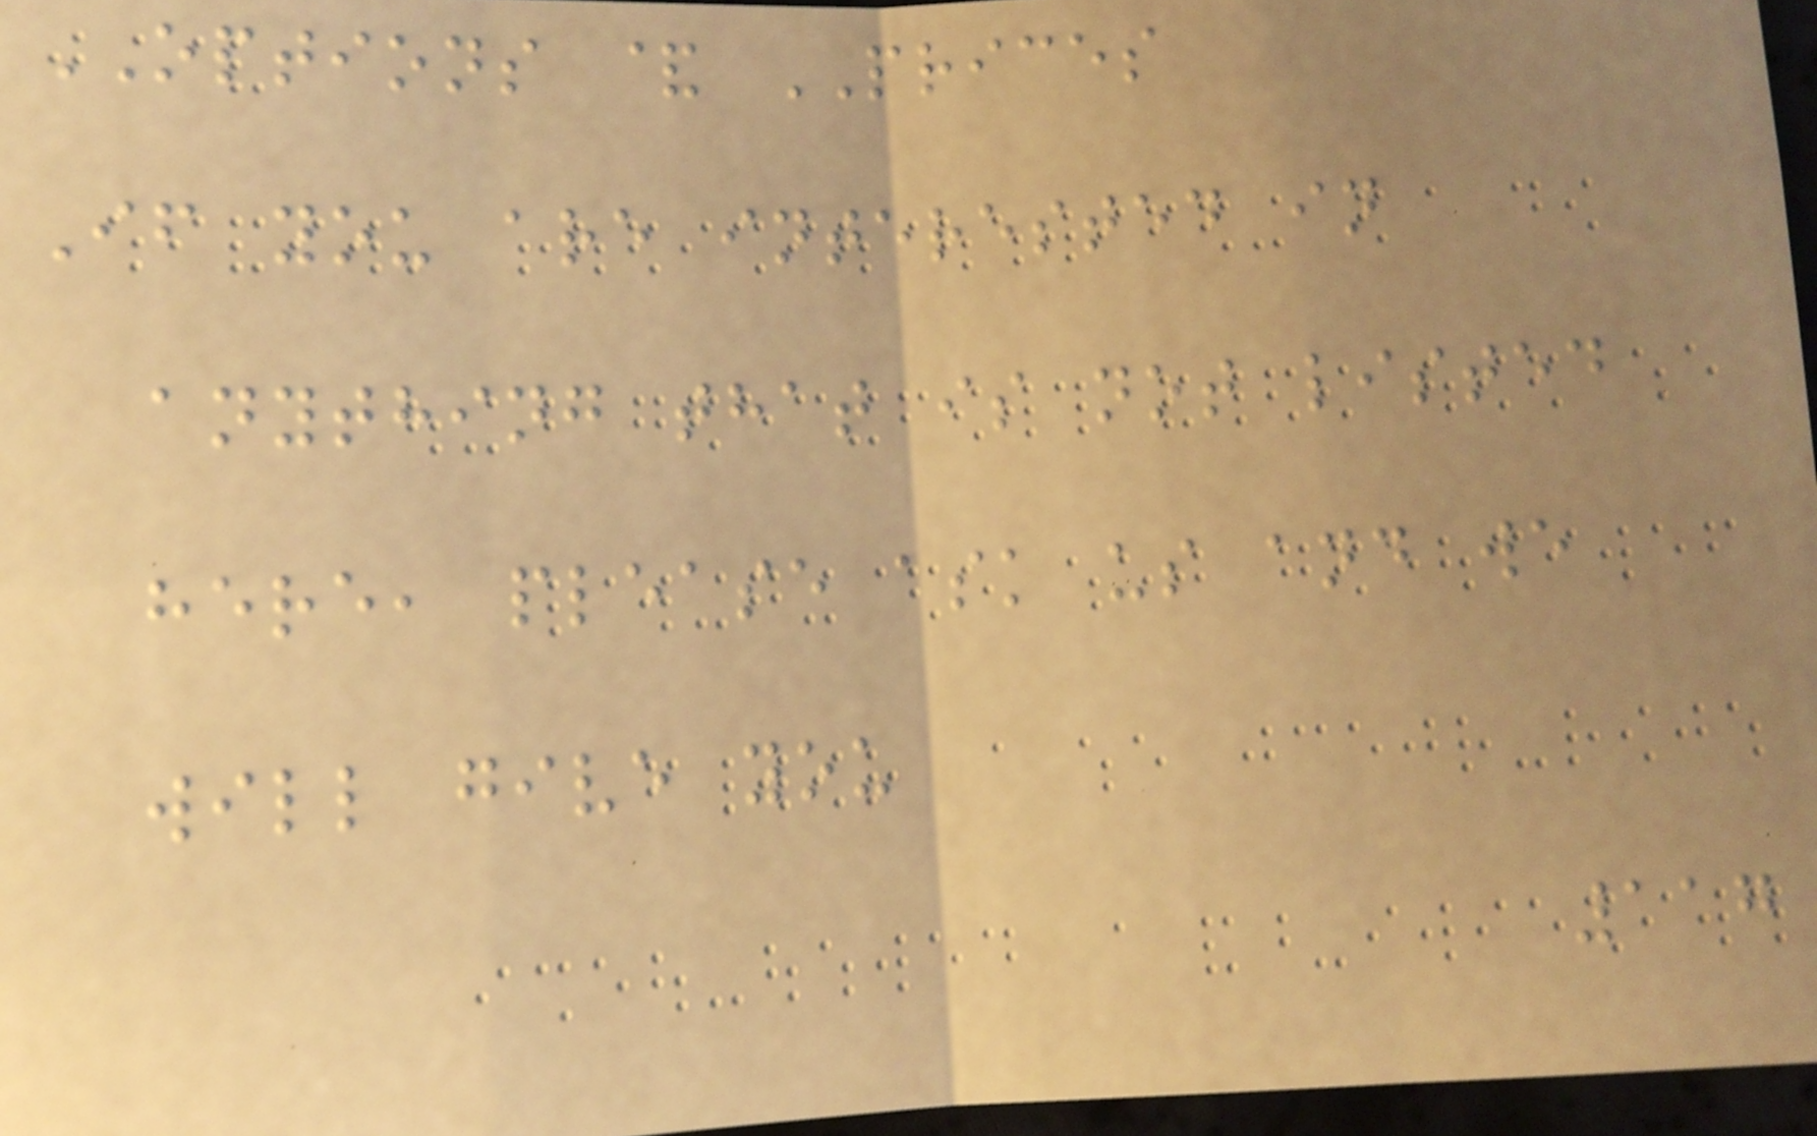OPTIONS & PRICES
If you are interested in
anything that is not listed
here, please ask us and we
will give you
117
